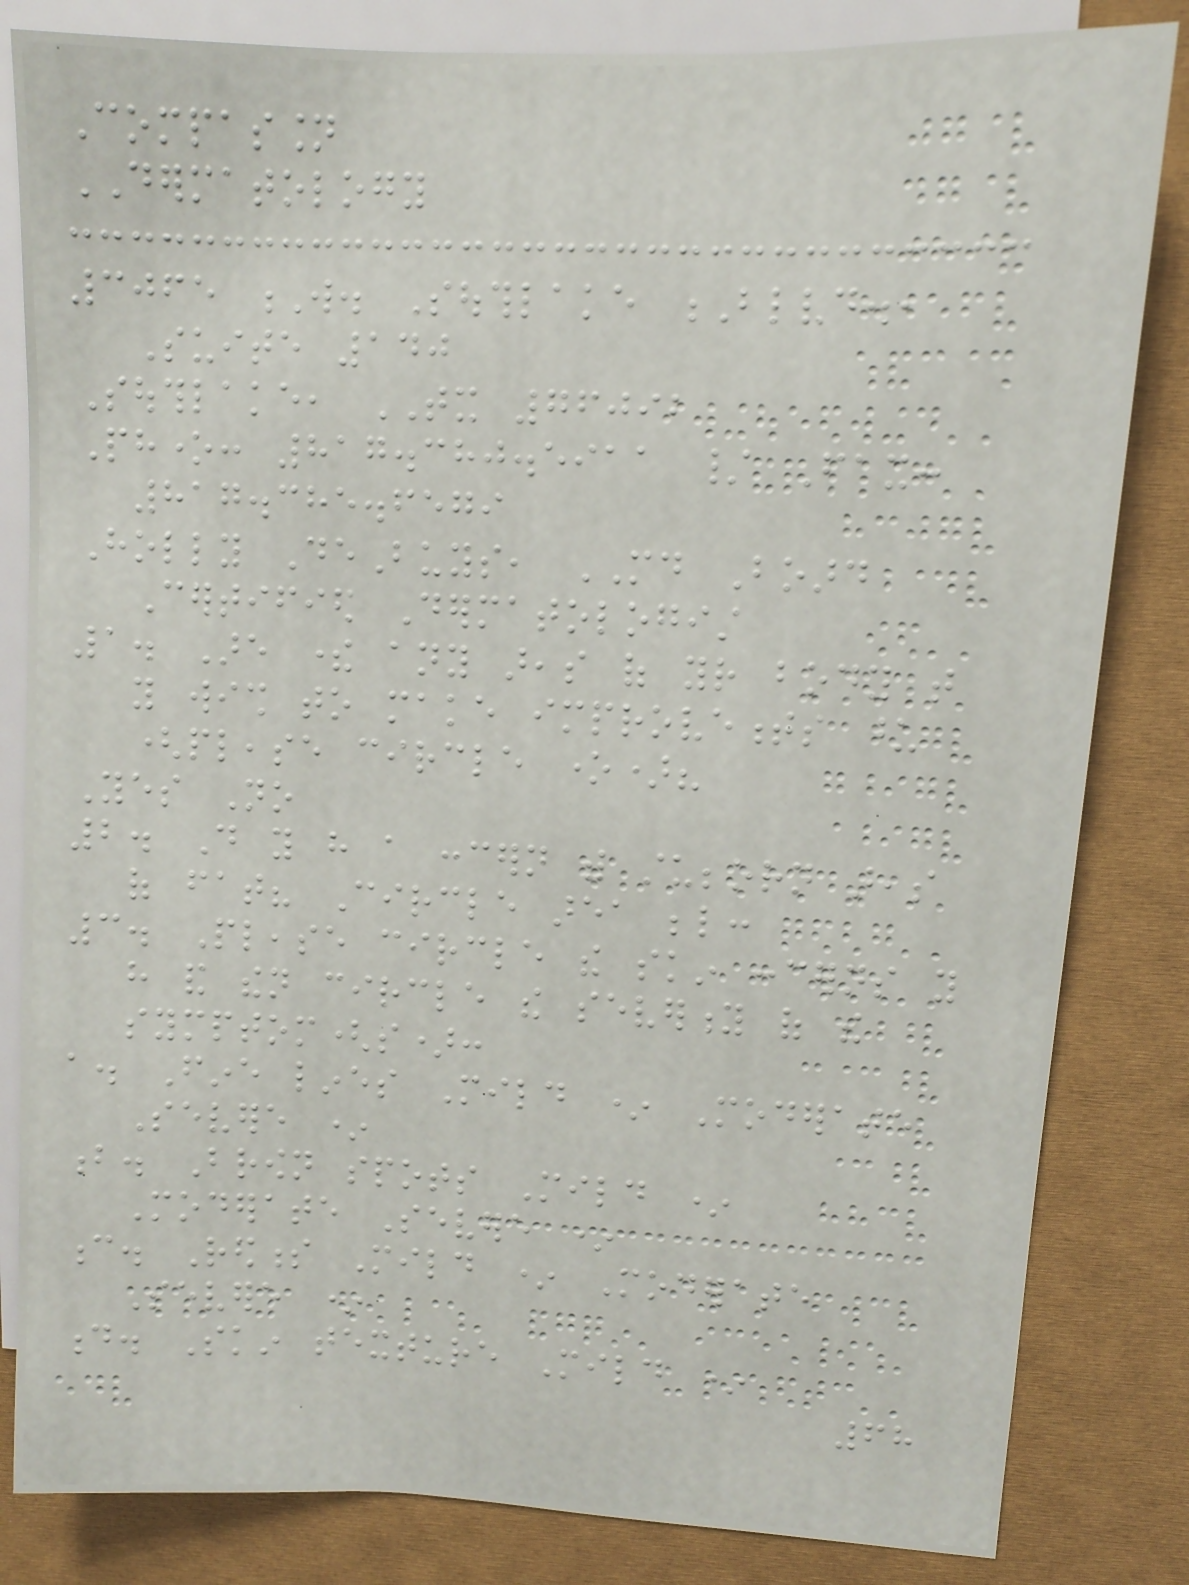Compassion
DERMATOLOGY
3065 W. Southlake Blvd.,
Suite 140
Southlake, TX 76092
Phone: 817.380.5911 / Fax:
817.385.6579
Holly DeBuys, MD Board
Certified Dermatologist
1. Are there any areas of your body that
you wish to make improvements upon
(please circle one)?
Yes No
2. Do you have a concern with stubborn areas
of fat? Circle area below:
3. Please circle the skin concerns you
have and then circle the severity of the
symptom(s):
a. Fine lines Mild * Moderate
Severe *
b. Brown spots Mild *
Moderate Severe *
c. Redness Mild * Moderate
Severe *
d. Skin texture Mild *
68
